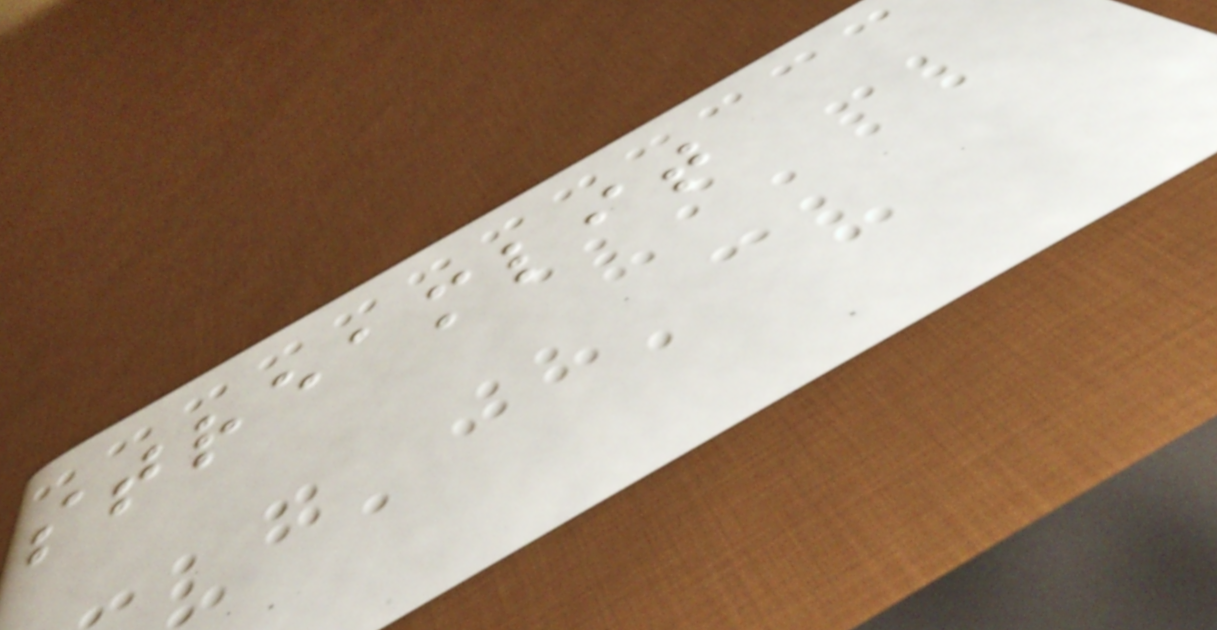streamlit
